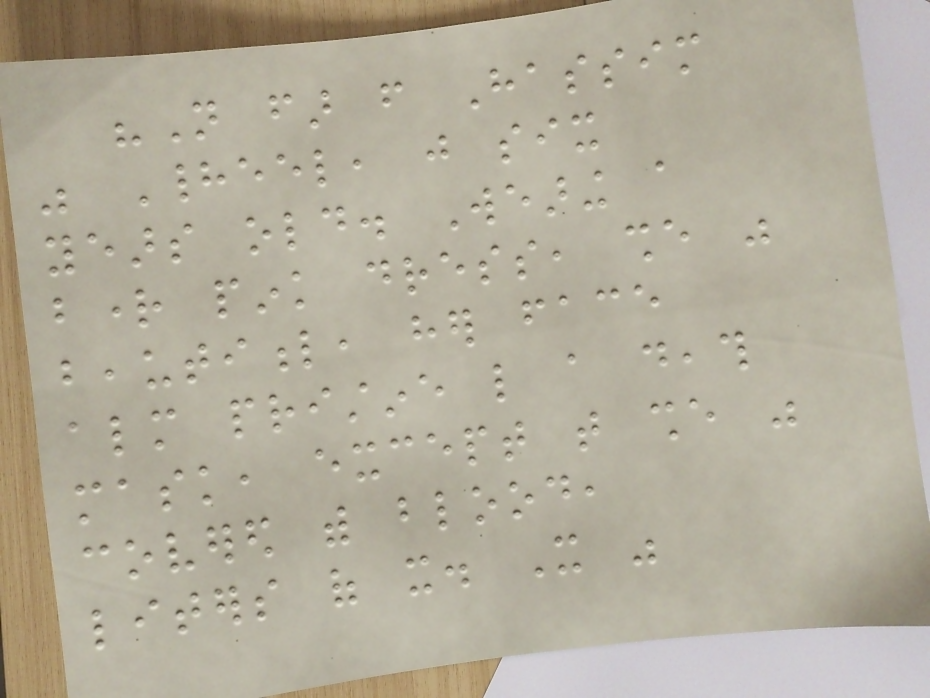"Not far from Hassim
was Hadeel, just six
years old. Wearing a
bright pink dress, she was
beautiful, her face
almost pristine like a death
mask, except that she was
covered with blood,
liters of it. It was
